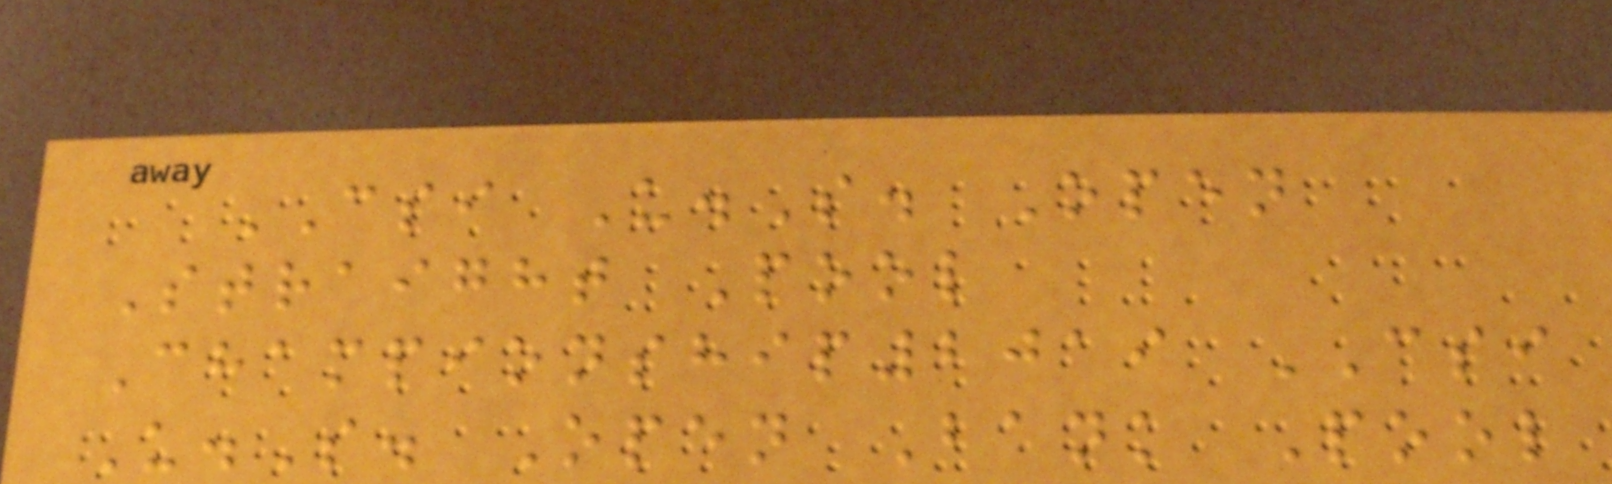CSI U.S. Open
Straight Pool
Championship2019 CSI
U.S. Open Bank Pool
